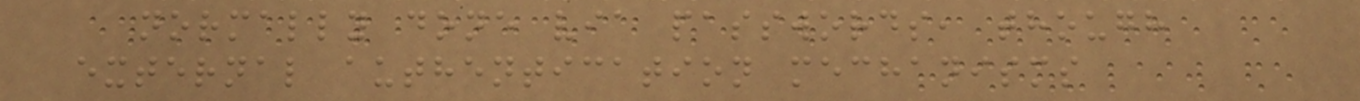normally done via passwords, though
external authentication mechanisms
